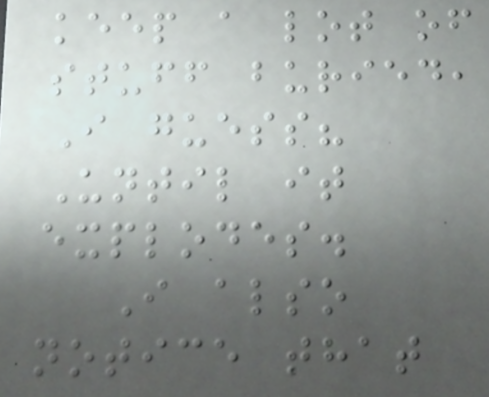keep a lot of
stuff buried,
I guess?
Until it
explodes.
I also
notice that
